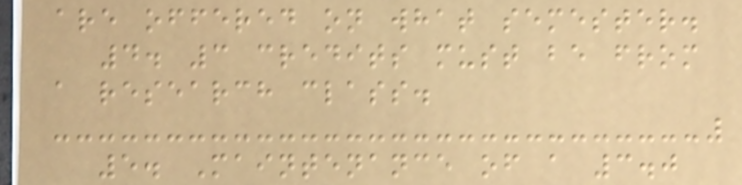are offered on what semester.
4. 3 credits must be from
a research class.
5. Maintenance of a 3.0
